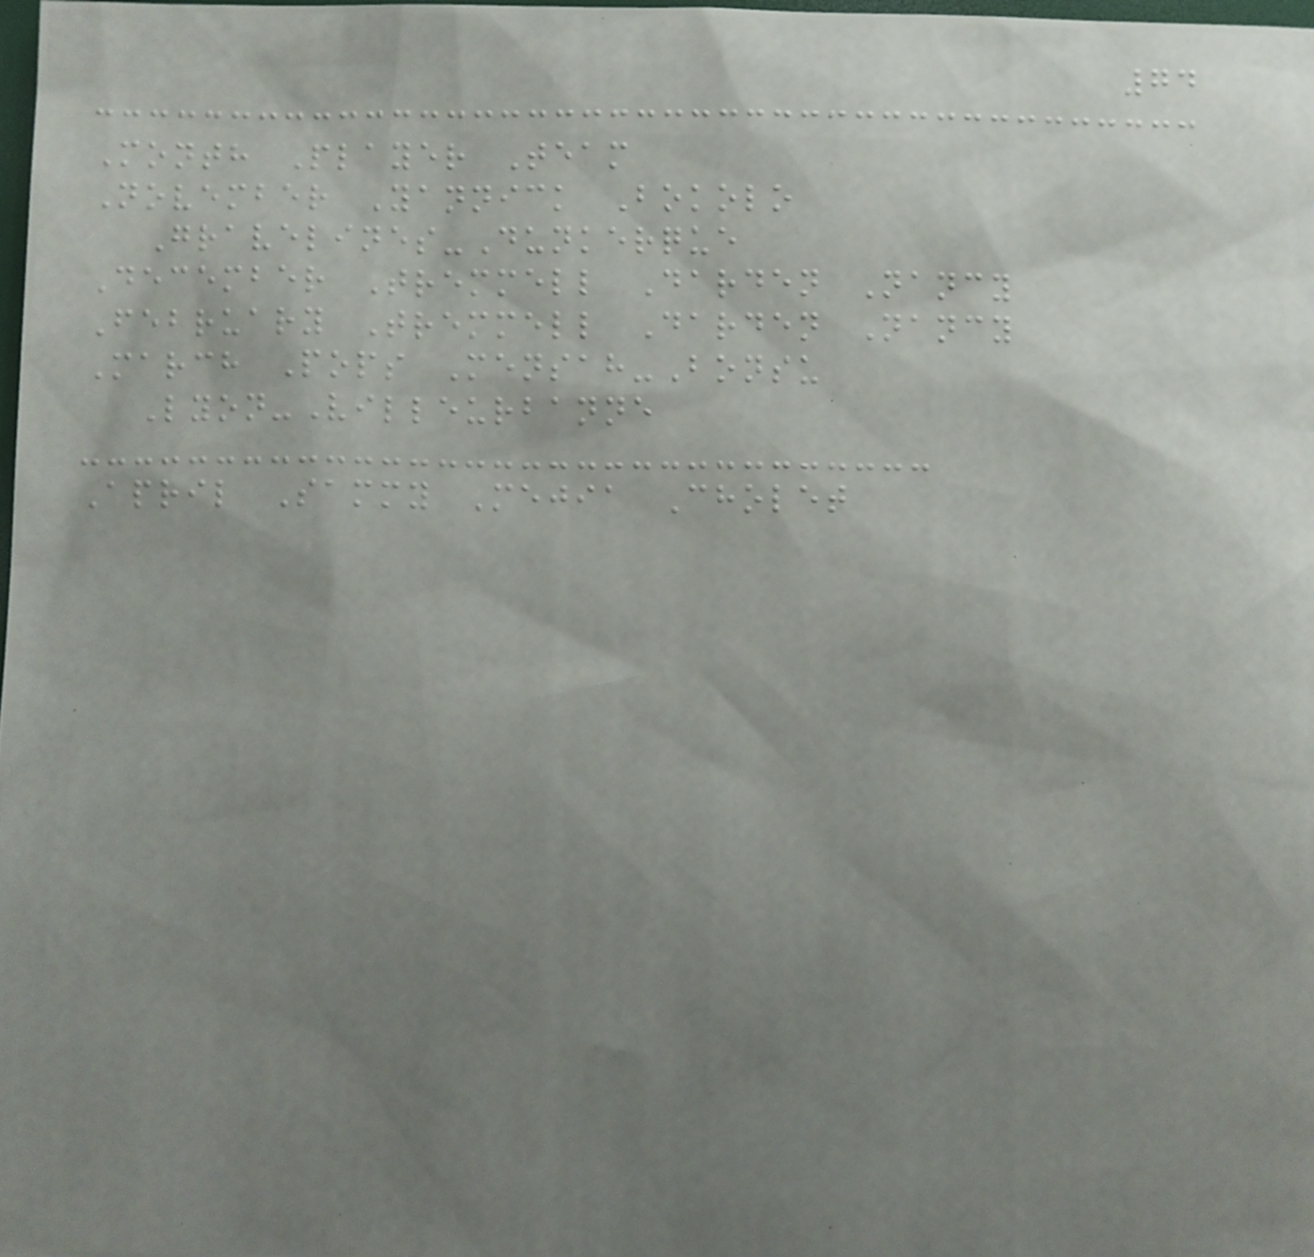74
Month Player Team
November Yannick Bokolo
Gravelines-Dunkerque
December Tremmell Darden Nancy
February Tremmell Darden Nancy
March Pops Mensah-Bonsu
Lyon-Villeurbanne
April Sammy Mejia Cholet
